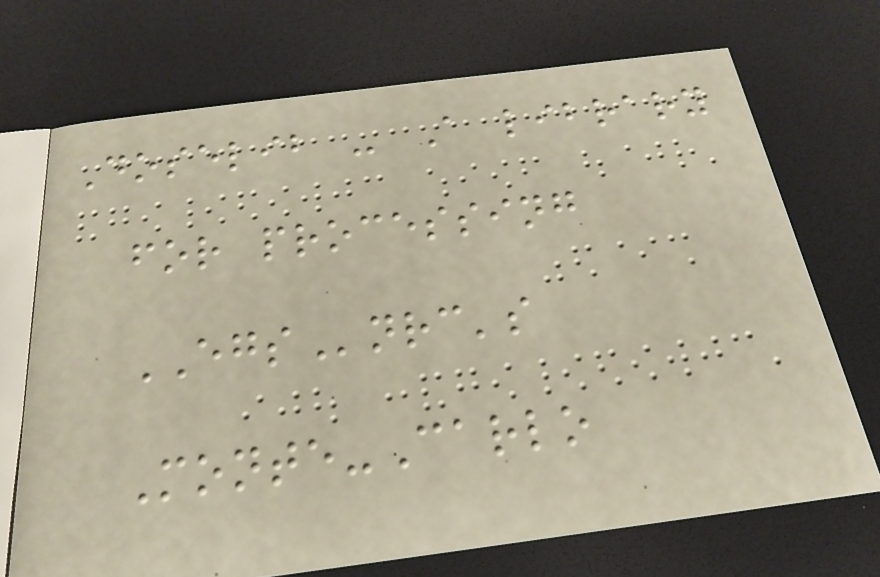Doselib - A library
for processing
EGSnrc's
Monte-Carlo
